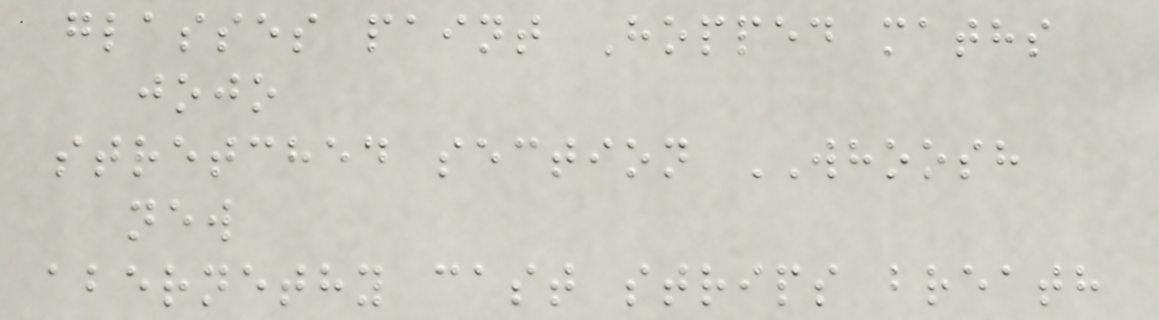glasses paint Hopped maths
jojo
stretched section WHOOSH
new
abernethy cast strips breath
